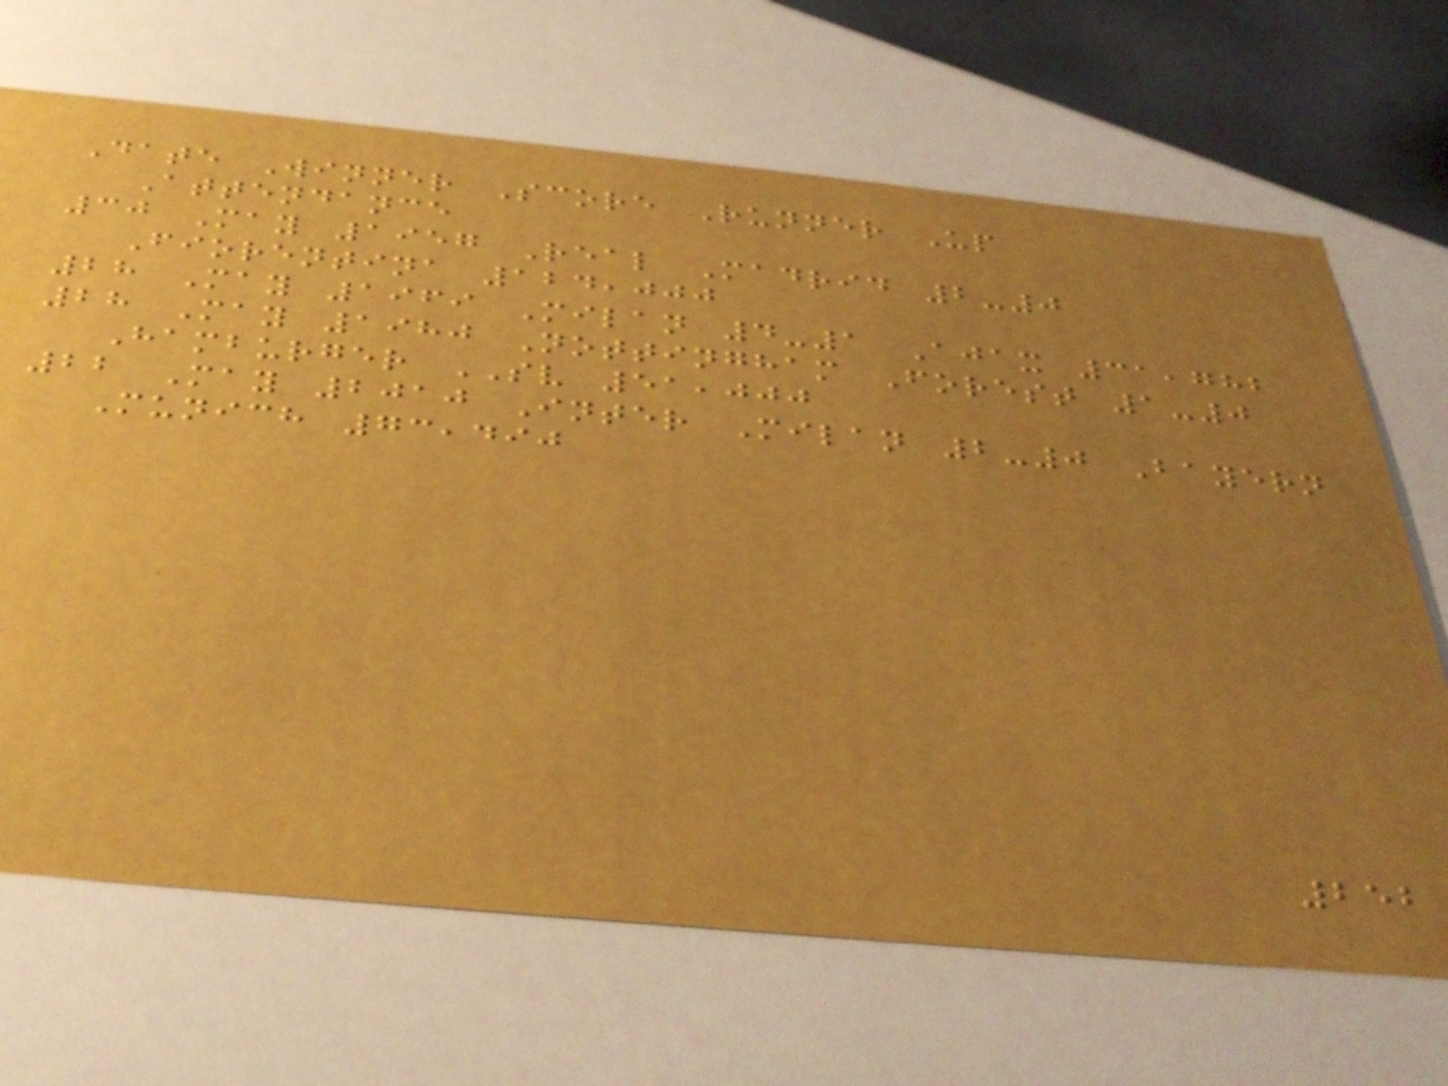Date Winner Score Runner Up
Attendance
30 May 1957 Real Madrid 2-0
Fiorentina 124,000
28 May 1969 Milan 4-1 Ajax 31,782
28 May 1980 Nottingham Forest 1-0
Hamburger SV 51,000
22 May 2010 Inter Milan 2-0 Bayern
Munich 73,490
252
